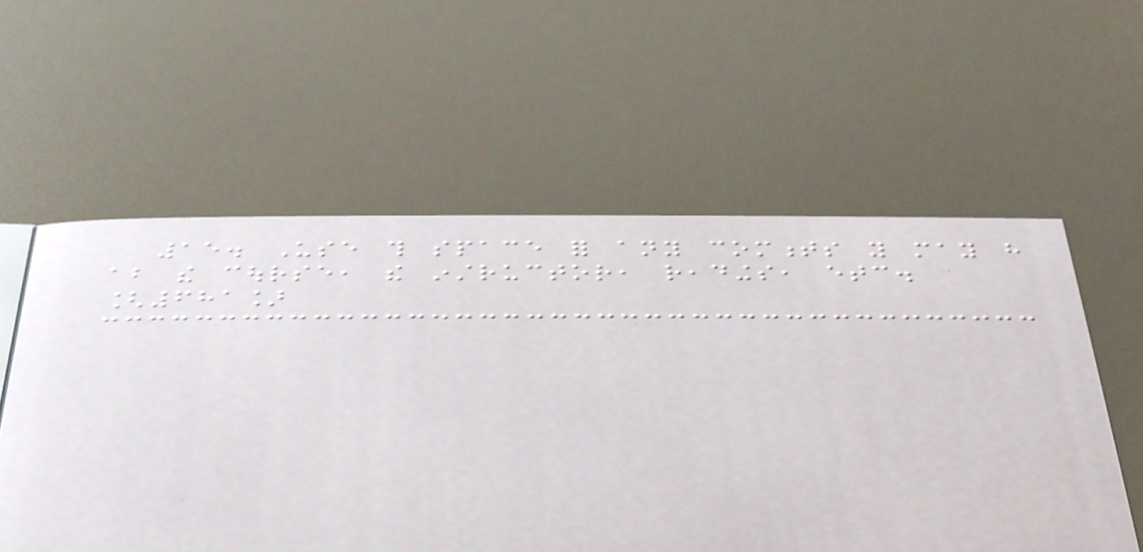15. Use this space for any comments you may have
about the course, the instructor, readings, etc.
[681]
